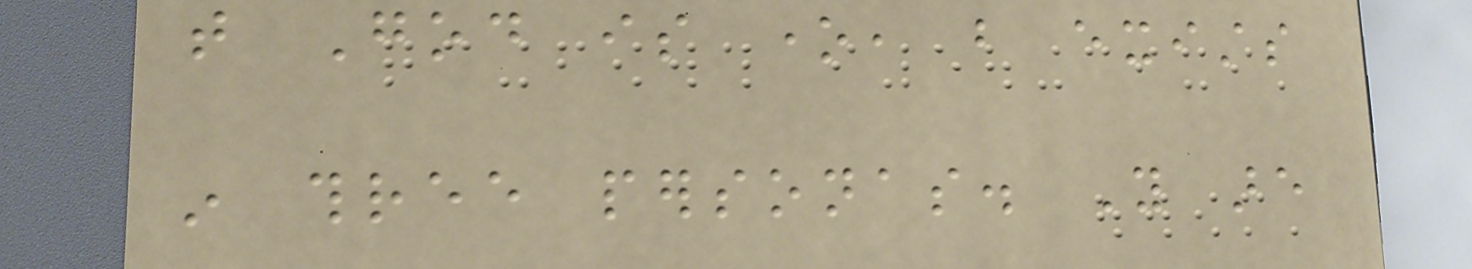that God is one, but exists
in three personas. You are
